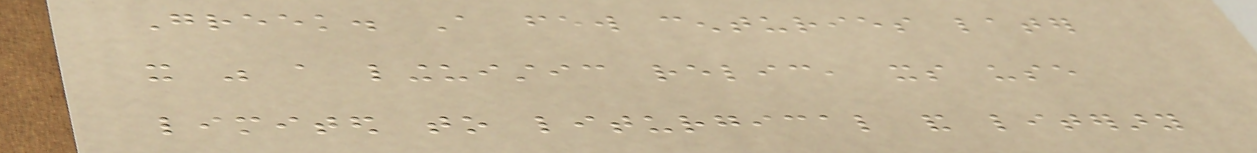Greek. A few centuries later
it was a linguistic relic, its use
limited to liturgical and literary
